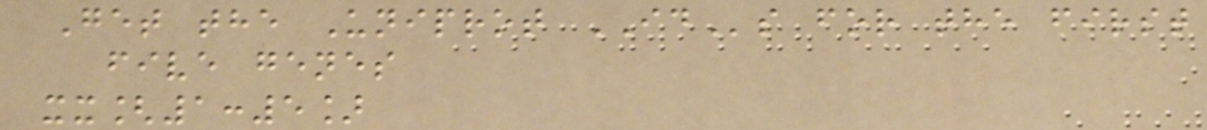Get the Uniprot IDs for the first
five genes
xx[1:5]
